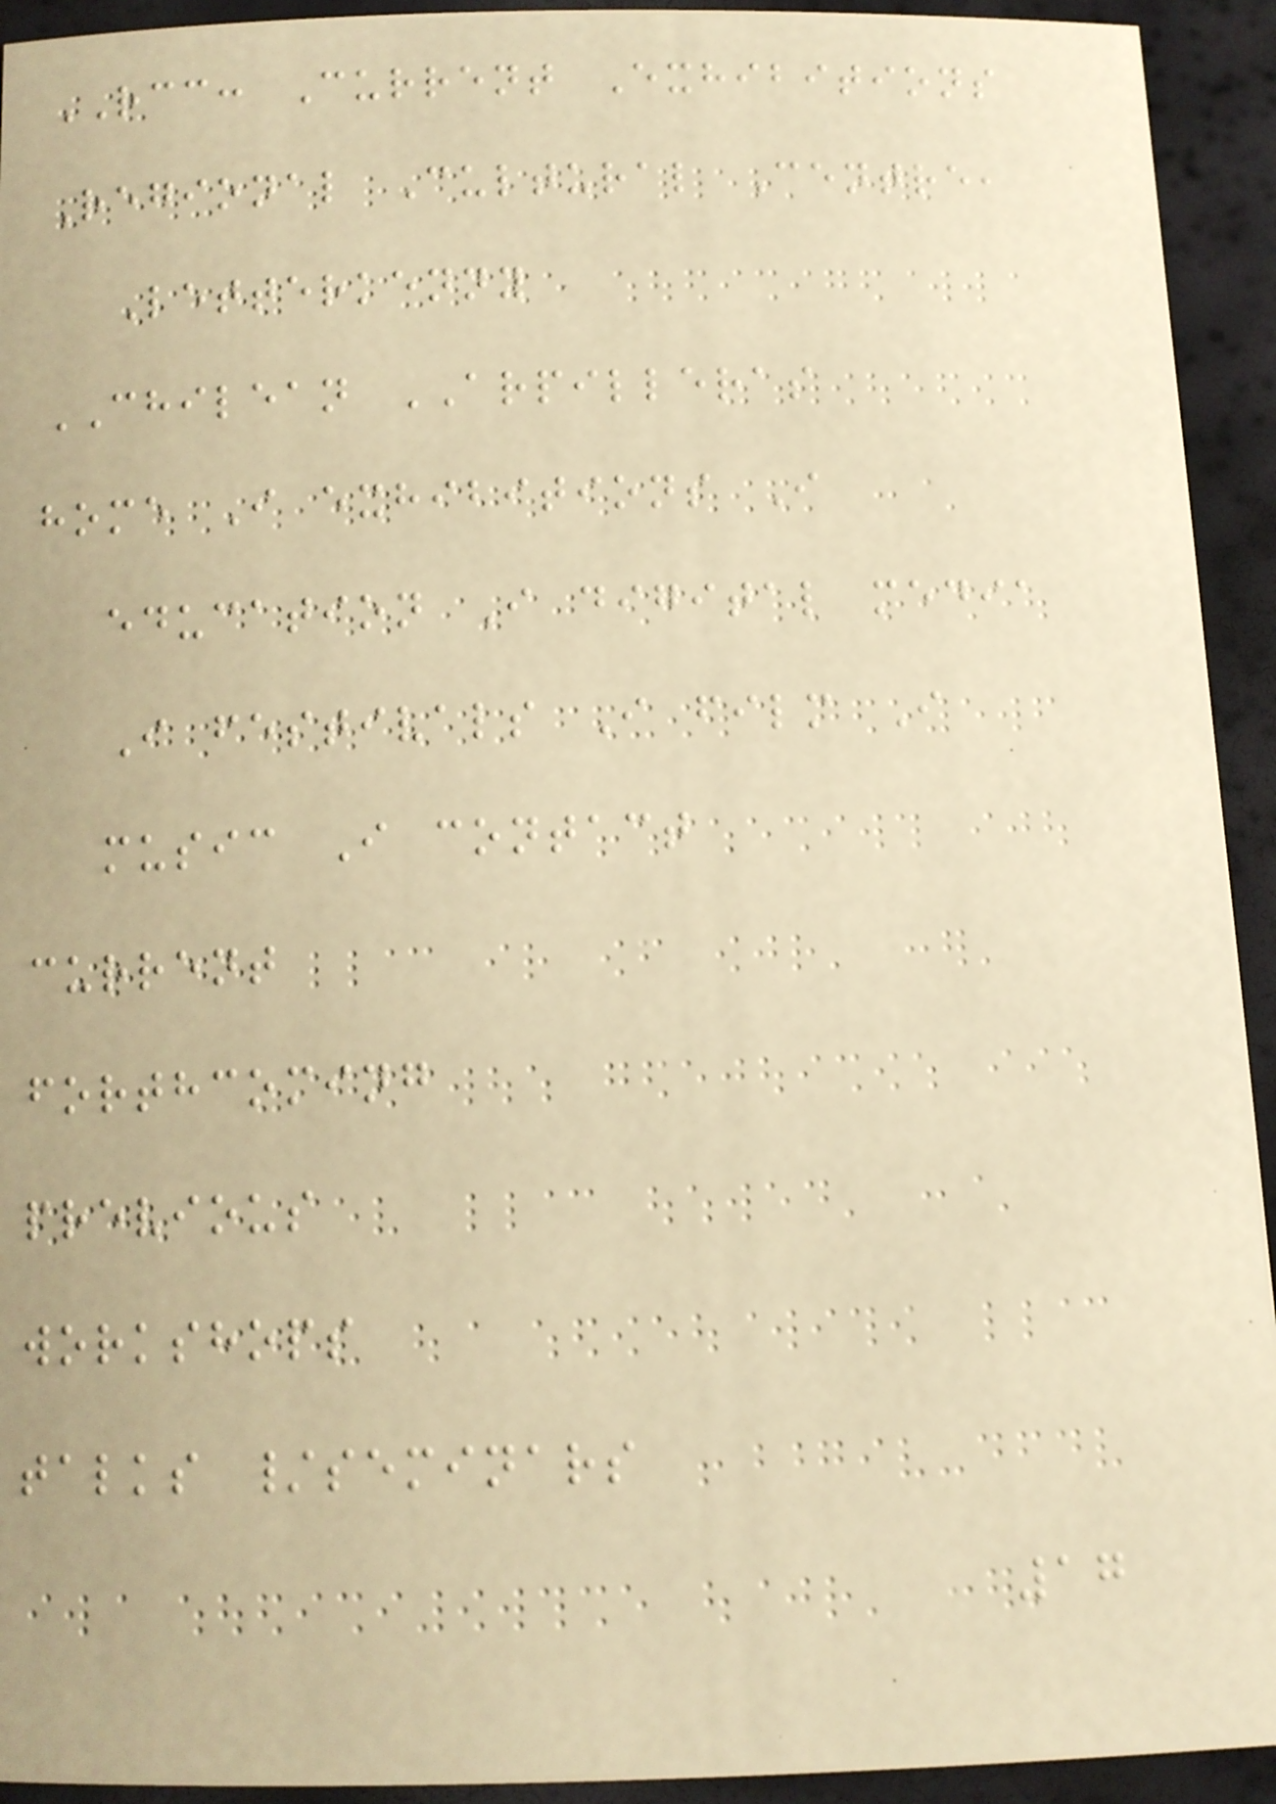RCC: Current Exhibitions
Regional Cultural Centre,
Letterkenny
CHILEAN ARPILLERAS
home I exhibitions I
education I digital media
I festivals I film I
music I contact
current
forthcoming
previous
workshops
talks /seminars
17
